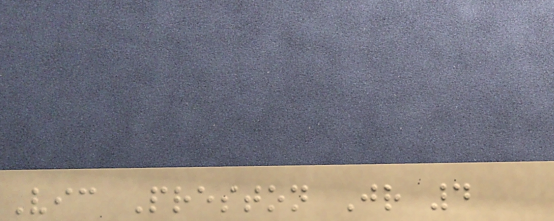Vic Preston Jr 4
